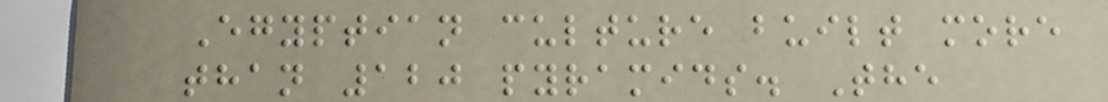Egyptian culture built more
than 120 pyramids. The
